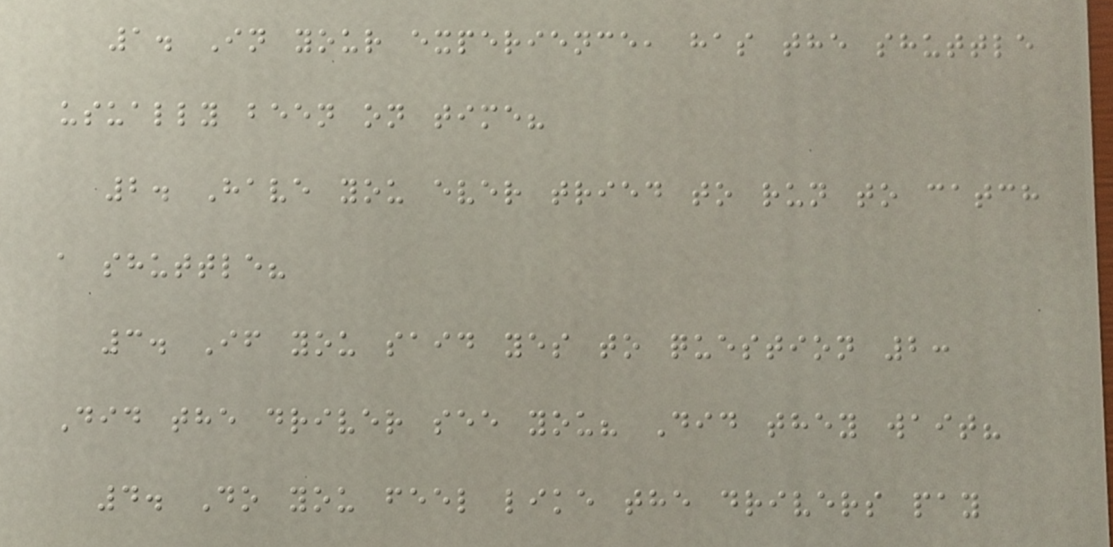1. In your experience, has the shuttle
usually been on time?
2. Have you ever tried to run to catch
a shuttle?
3. If you said yes to question 2:
Did the driver see you? Did they wait?
4. Do you feel like the drivers pay
